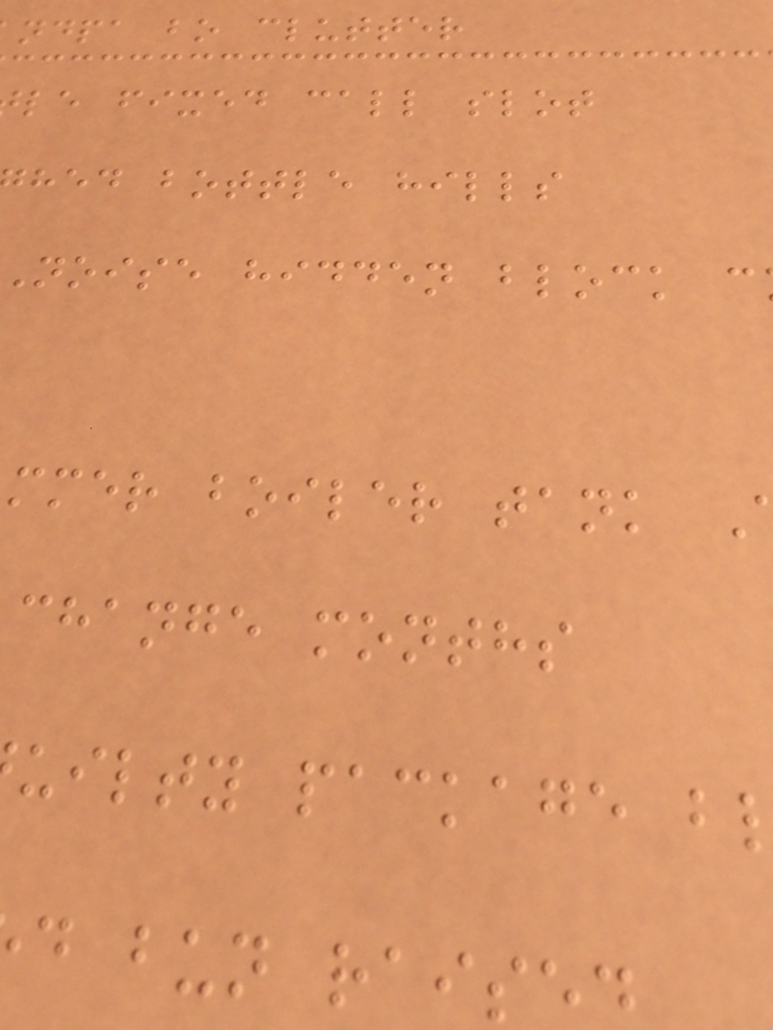ndpa bo clutter
le fixed call slot
hed bottle hills
noise hidden block c
mmer boiler tank
change months
uilty package b
d bun rais
